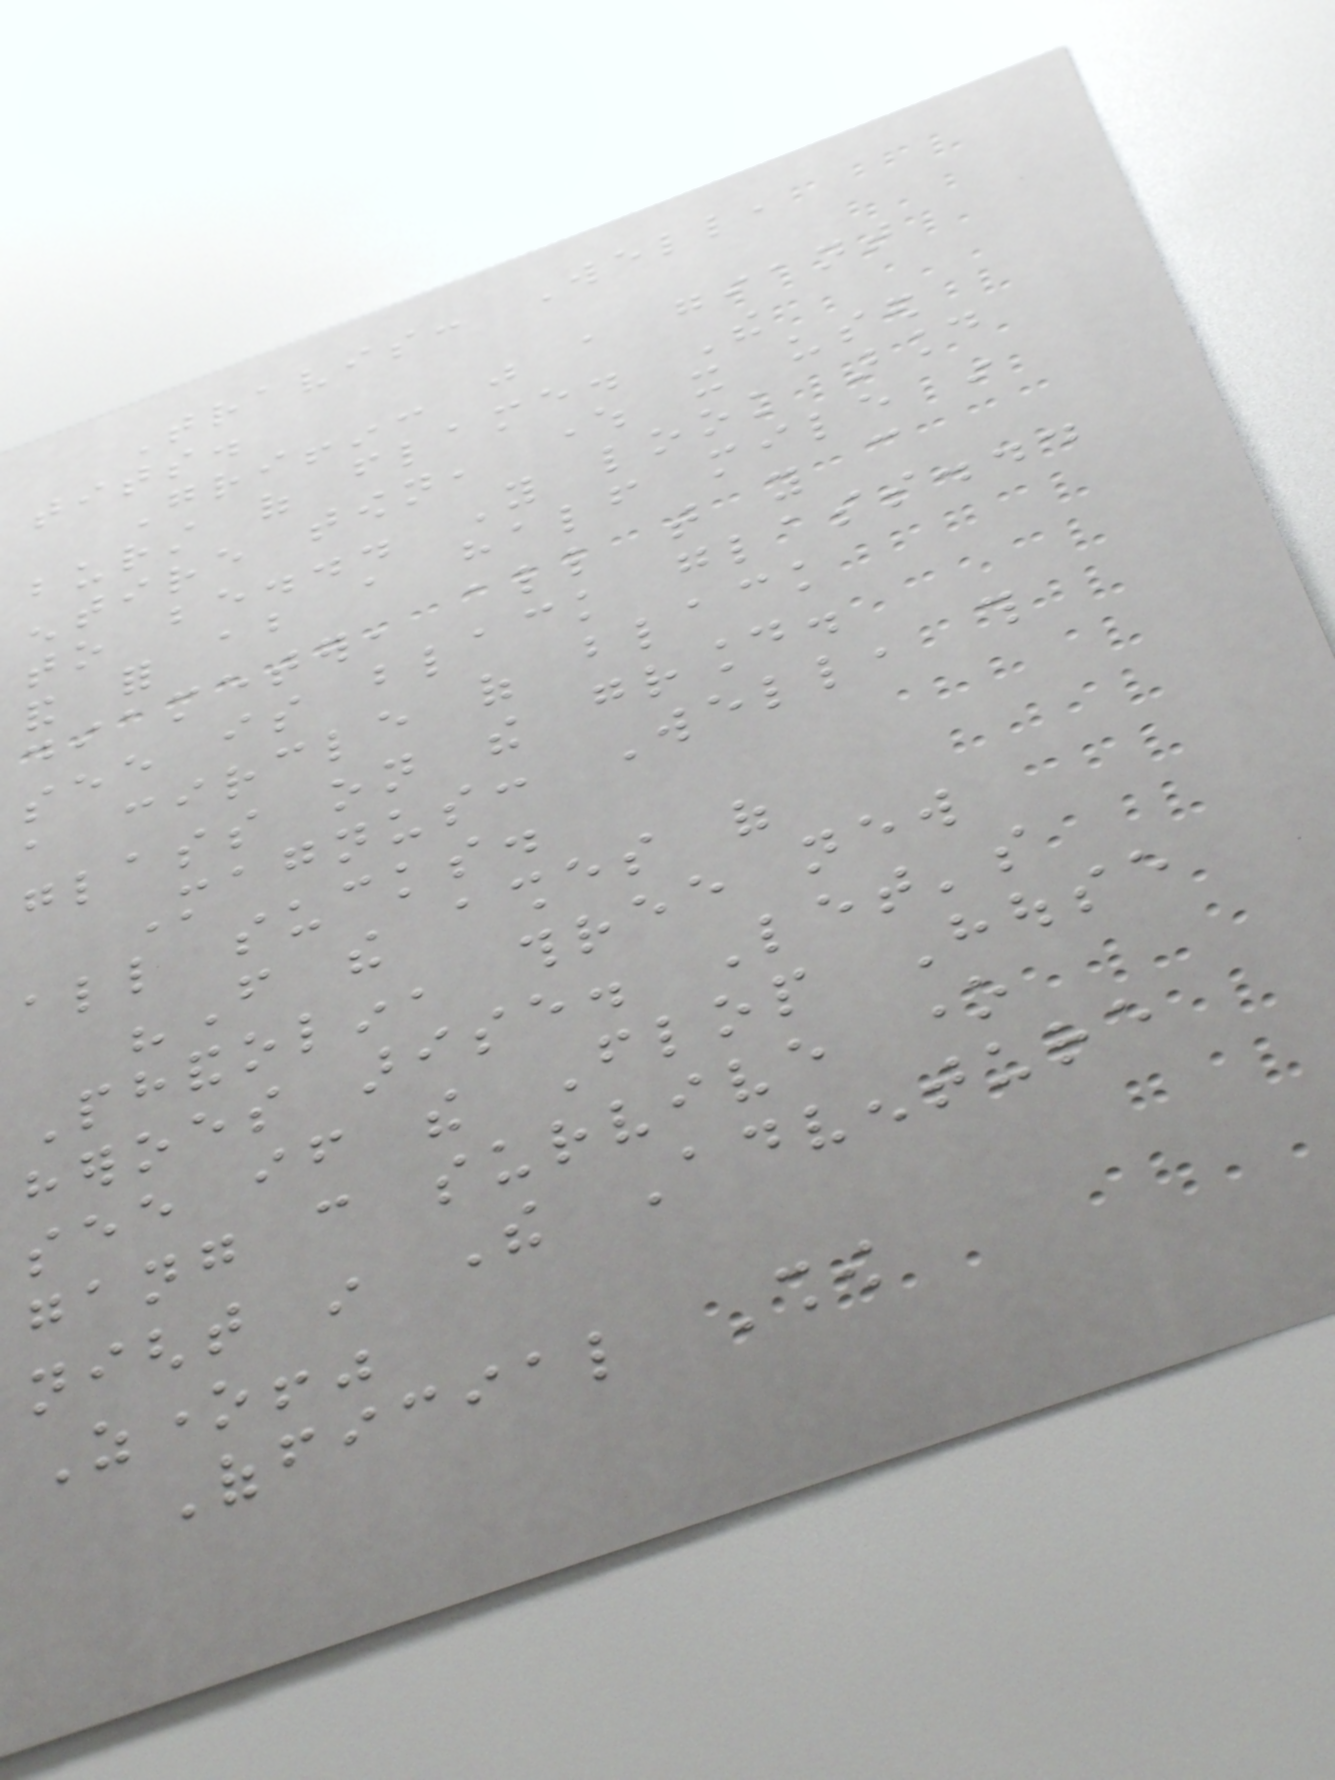Travis: Well,
tits.
Griffin: just a giant
burst of flame. The
entire town, where it used
to be... You look around
and for about a half mile in
diameter, all that you can
see is black glass...
a circle of black
glass on the ground.
Magnus: Well, this
all sucks.
"From the ashes of
Phandolin, three new
heroes arise. Let's
see if the Flop House
gang can survive one
night in The Adventure
Zone!"
Official Show
